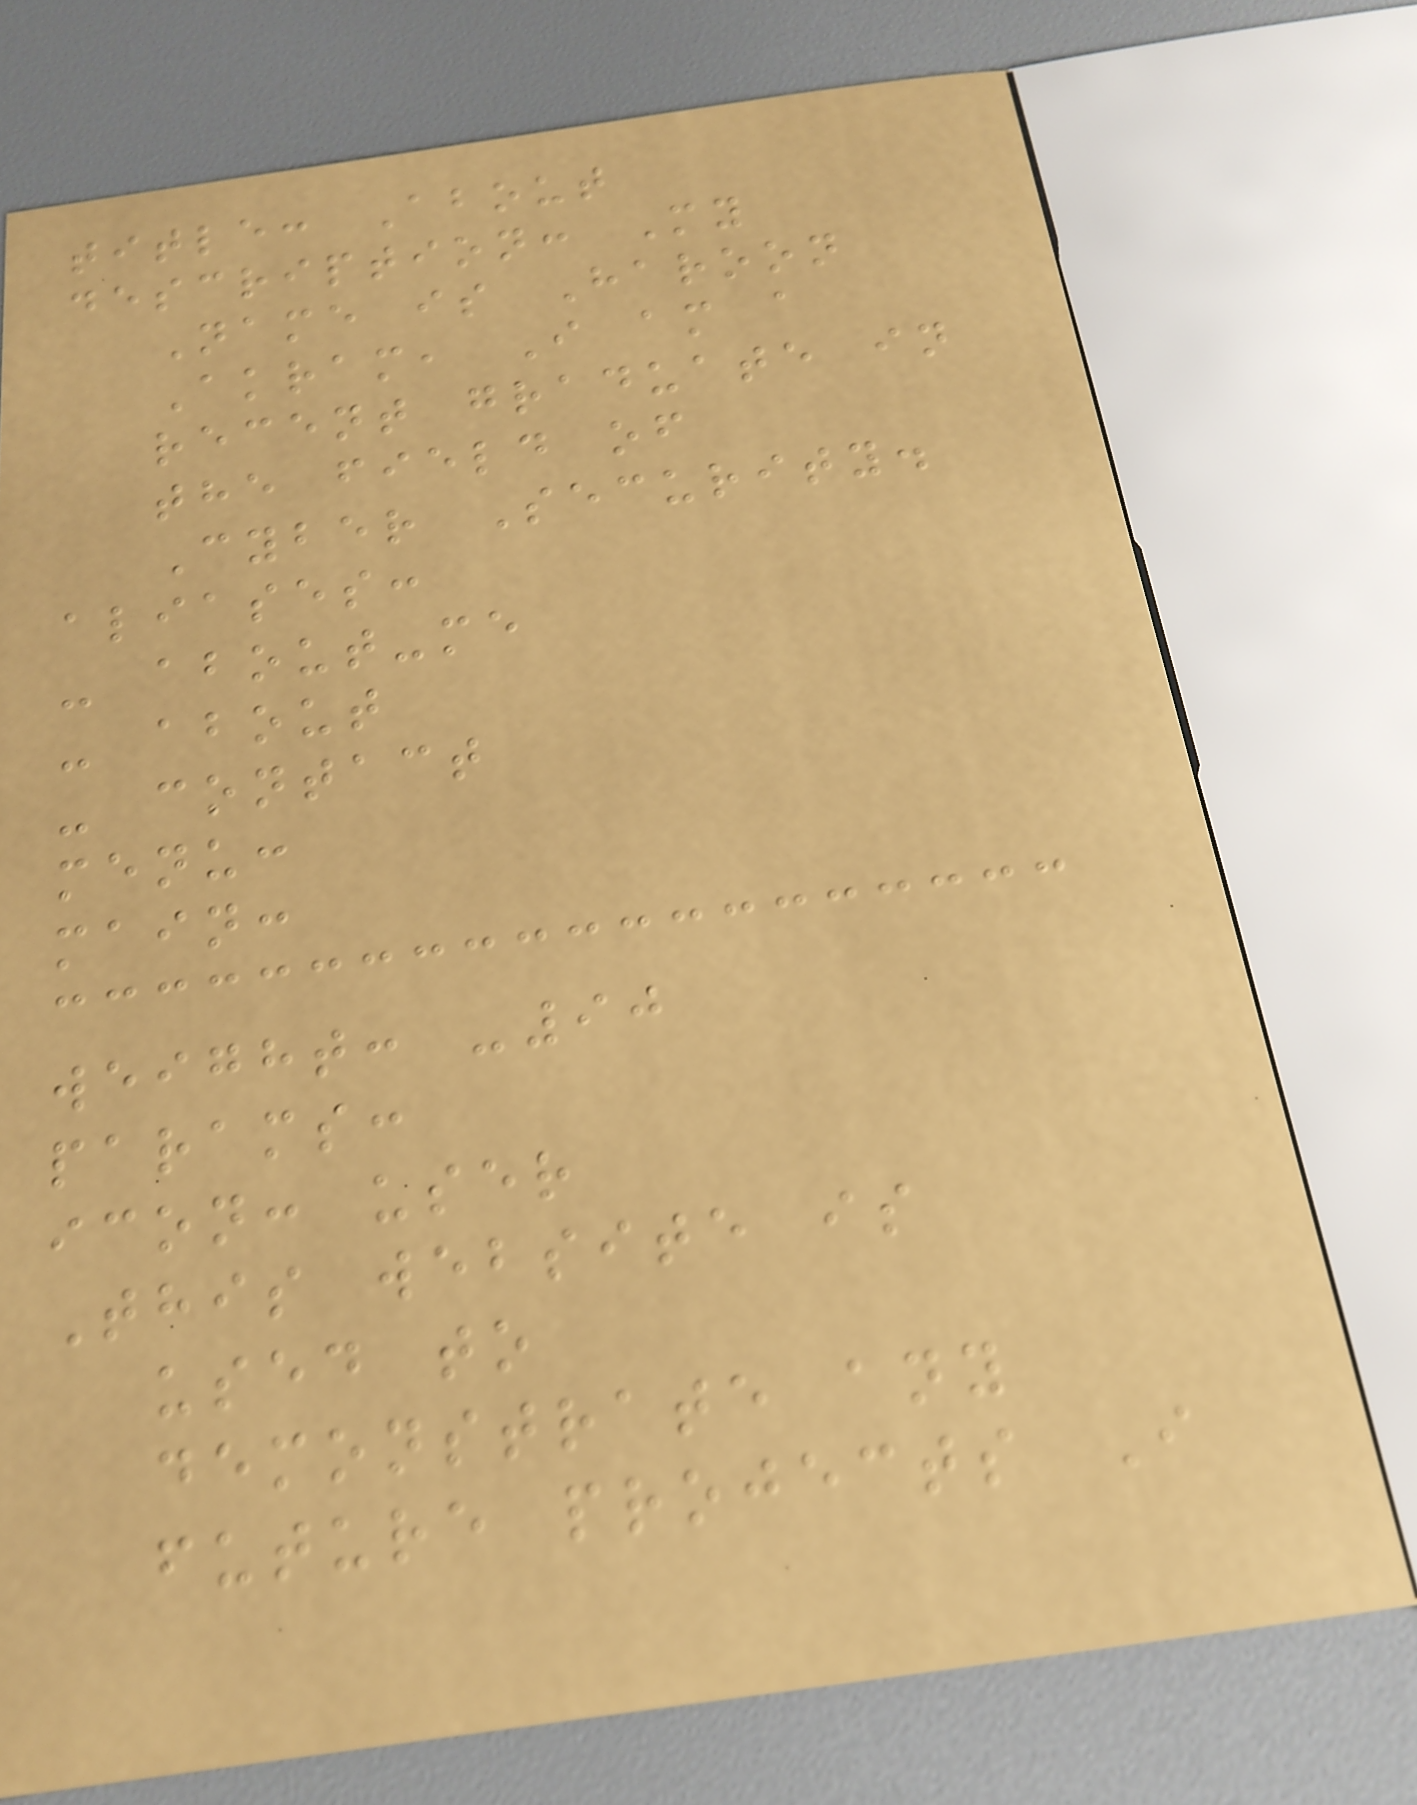title: About
description: My
Name is Haroon
Akram, I am a
recent graduate in
the field of
Cyber Security.
aliases:
- about-me
- about
- contact
menu:
main:
weight: -90
params:
icon: user
This website is
used to
demonstrate any
future projects I
